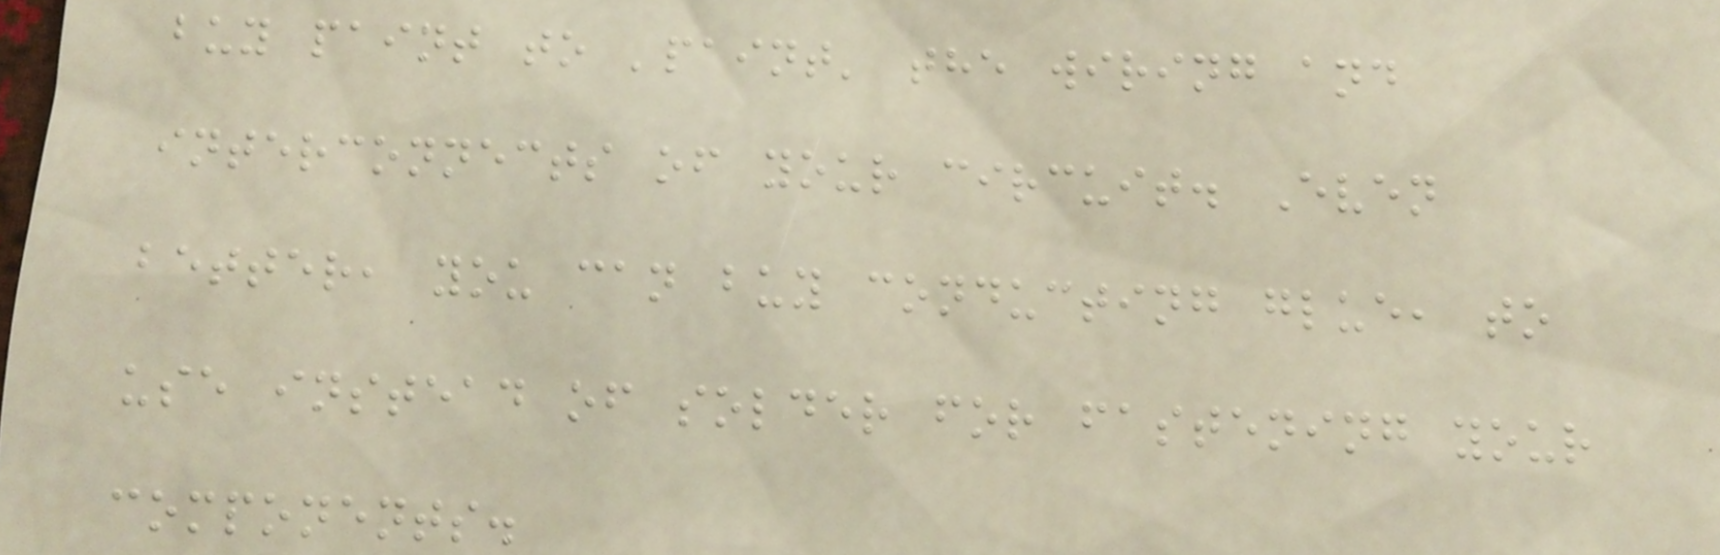buy paint to 'paint' the wiring and
interconnects of your circuit. Even
better, you can buy conducting glue, to
use instead of solder for fastening your
components.
